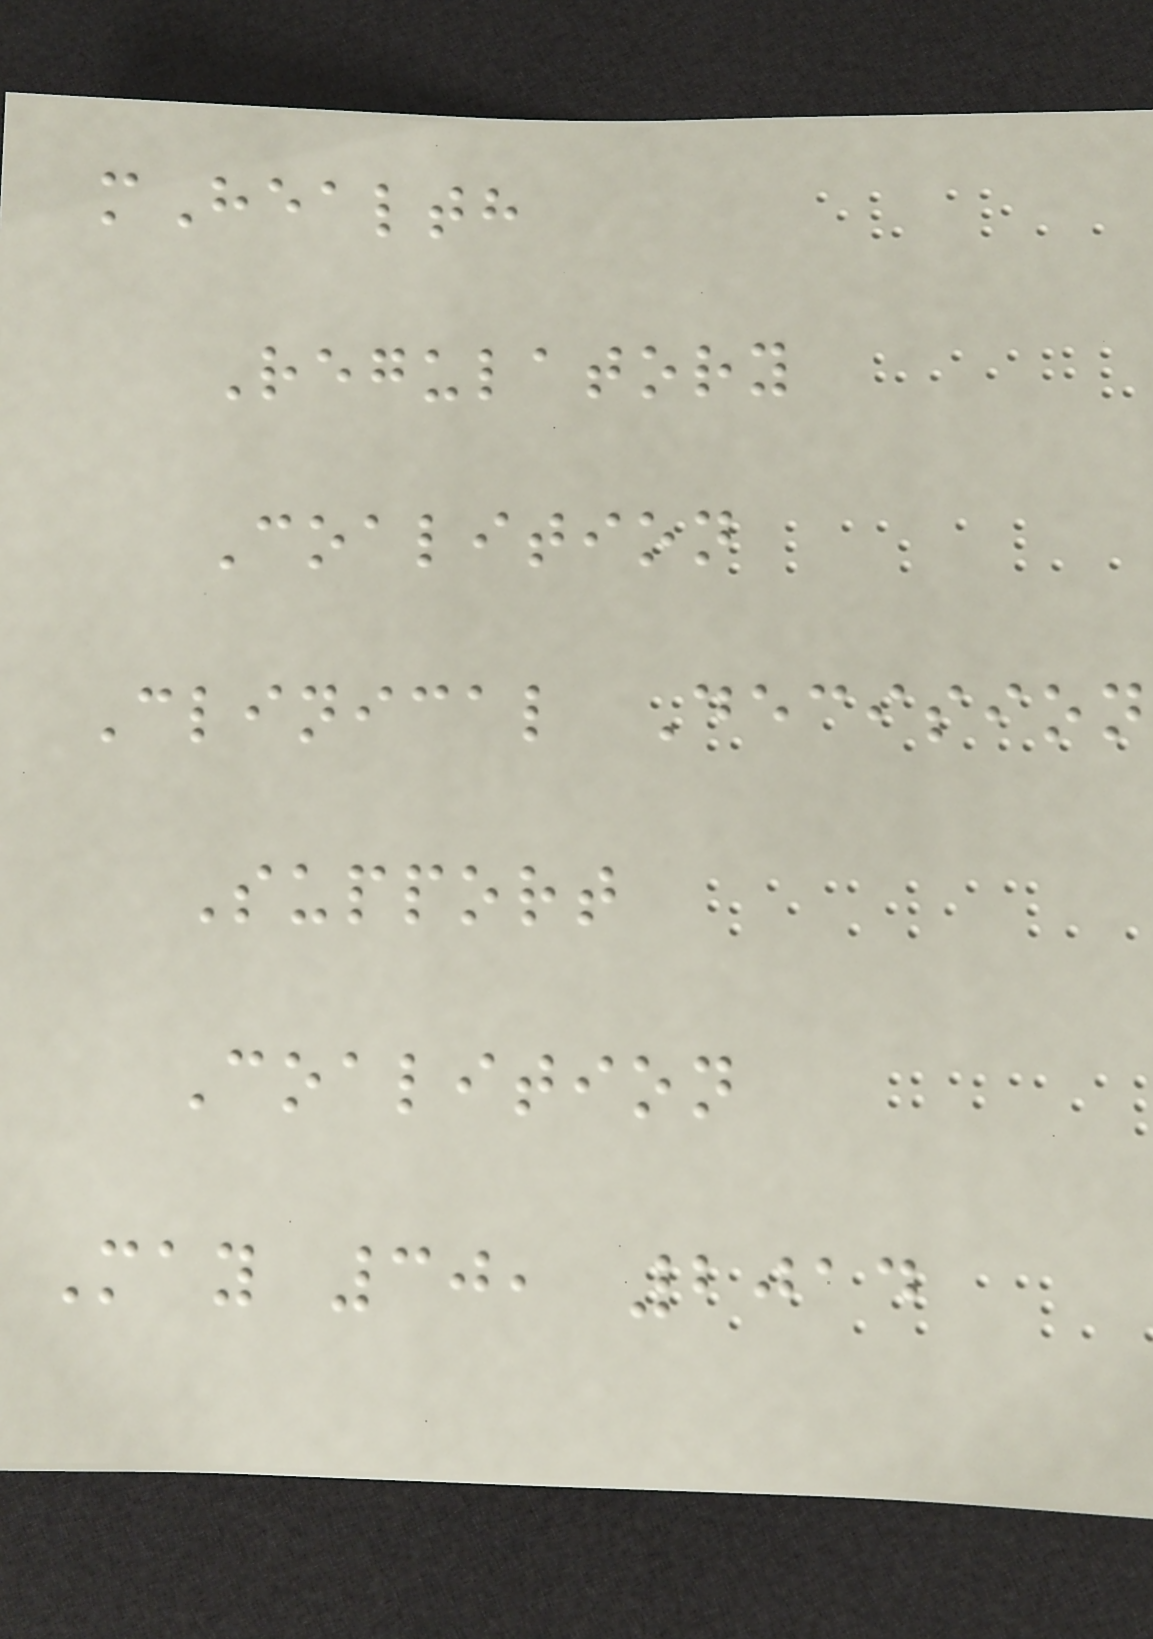mHealth
Regulatory
Coalition
Clinical Decision
Support
Coalition
May 30, 2014
